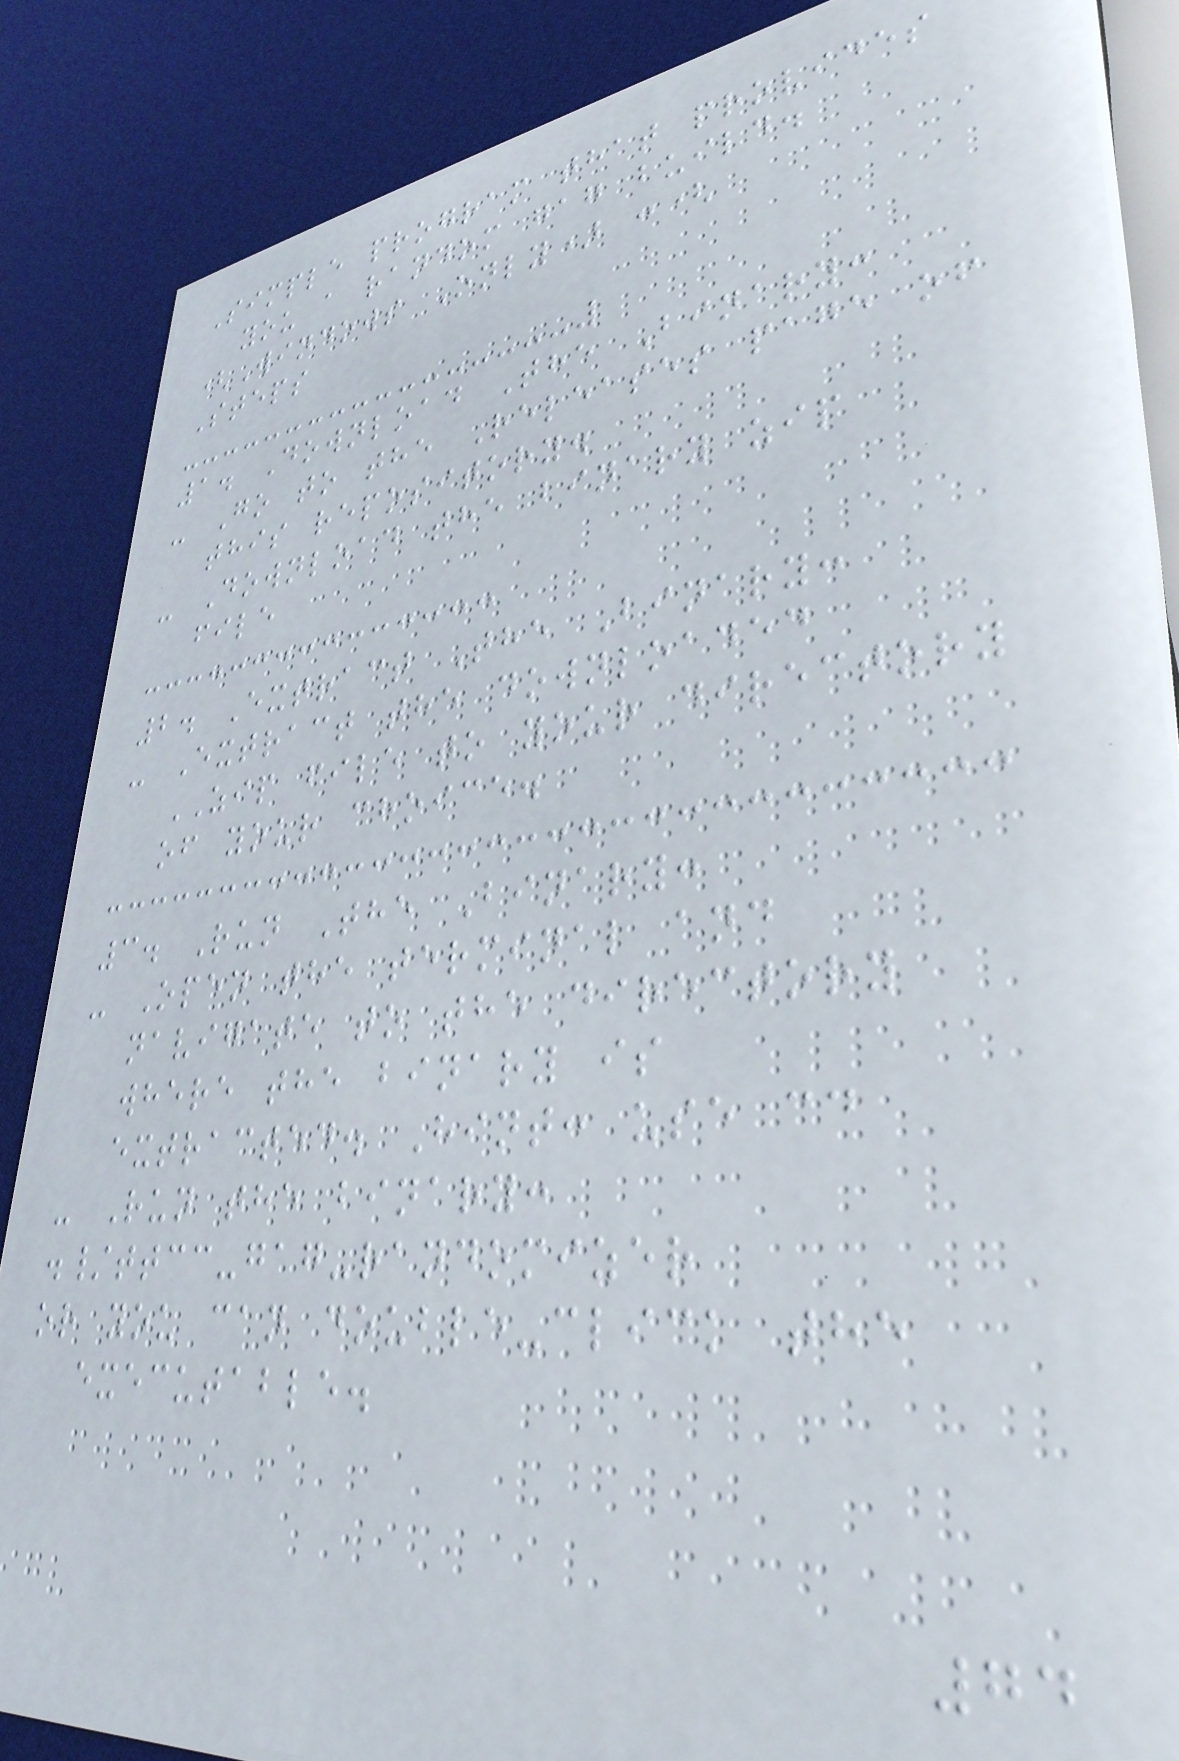Simple program that provides
you a random gag build.
(Windows Only) :(
Steps
1. Download The Binary:
- Go to the Releases page of
this repository.
- Download the binary zip
file
2. Extract The Binary:
- Extract the downloaded
ZIP file to your directory
of your choice.
3. Run The Binary:
- Open the terminal and
navigate to the directory
where the binary is
extracted. Hint: use cd
- Run the binary:
./ttcc-gag-randomizer
or you can double-click the
executable.
74
